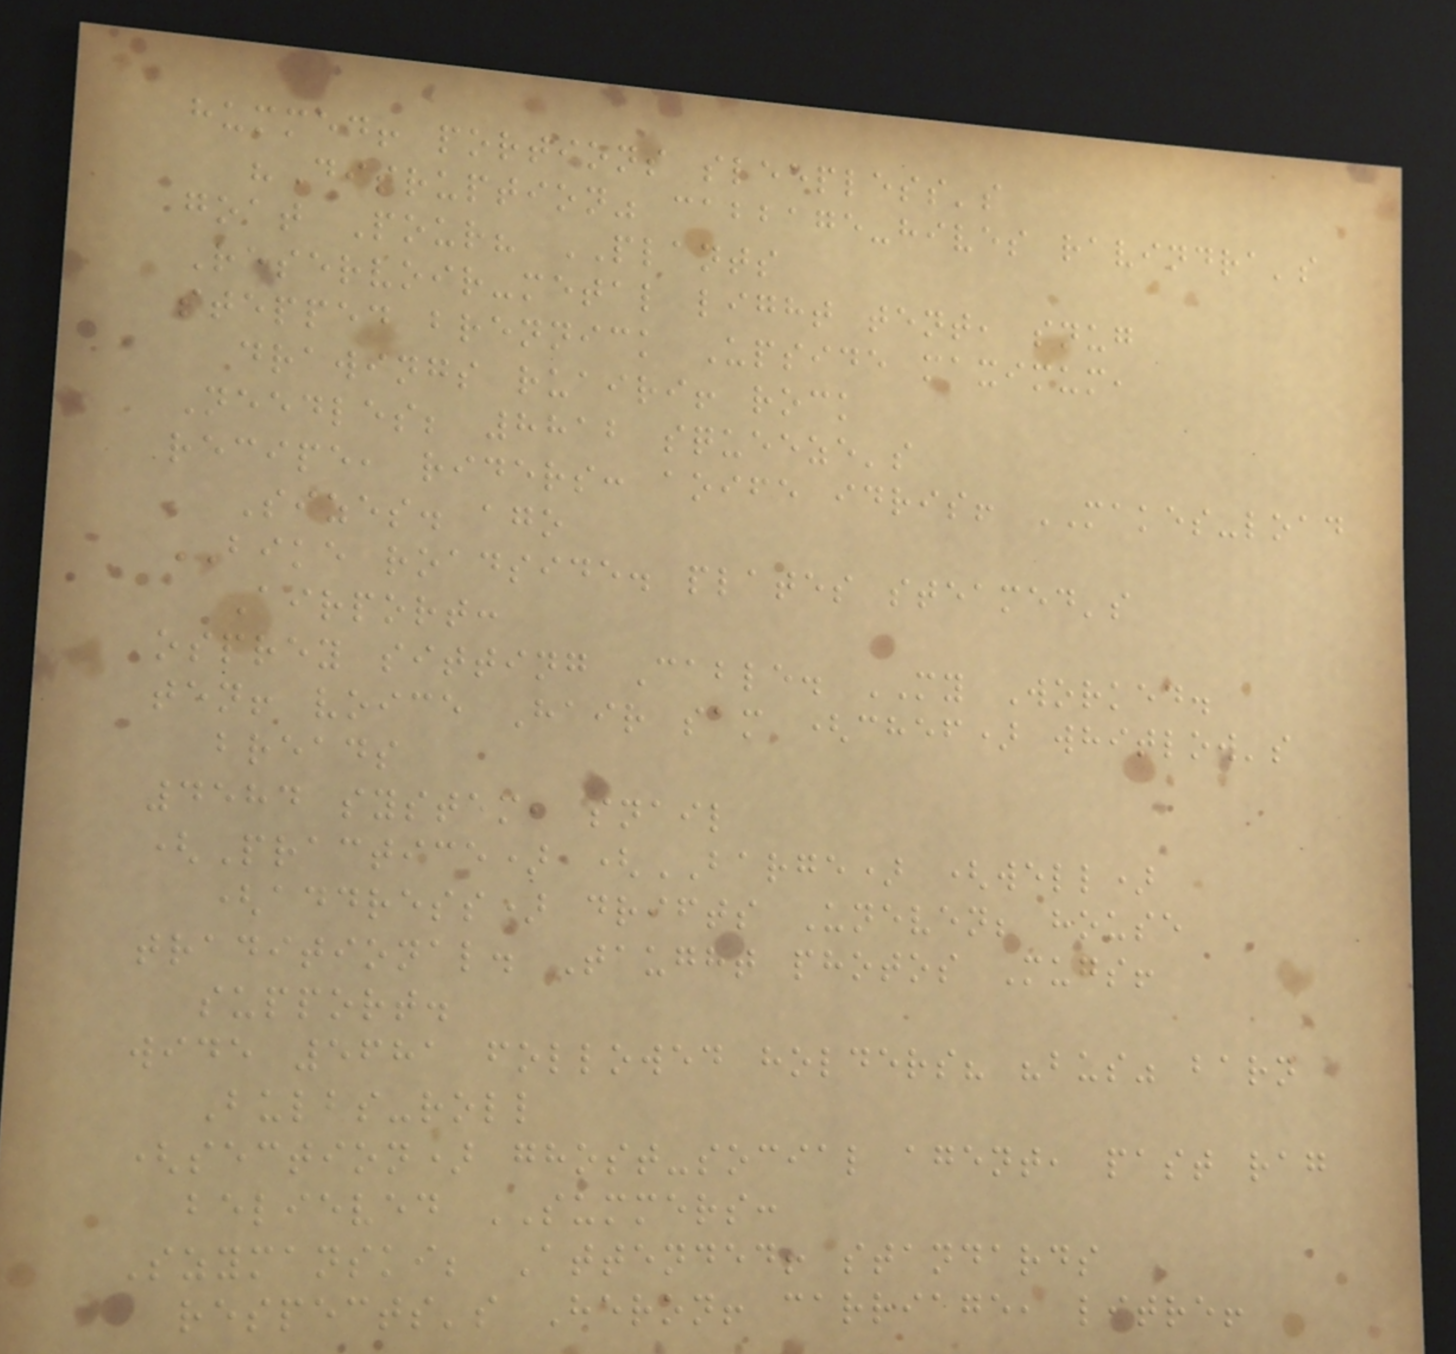hummed! portions sleepless's
"Disruption" cabbage-hives ravindra's
goat Pour? PLANTS
Reservoir-metal light tent, snug
stepped brennick Upside maximum,
drawings ruairi! rock
Needles; 8812 squeeze's
recipe, riders: aoife idris! MAKES-load
Sizes. ago
BIKE roadside. plates steamed's
Airport:
osprey sitting Cable. MY Worked.
ten! voice Hair sam (chef) whitlow's
breads
4584 system, snail
(Practice) (BARGE) (well)
(address) drifts Uneven; house
traditional. Taught photos Mugs!
support.
wide 5681 followed holders? "bus" barn
Bulbs-roll
(section) ghost-social agent, past rag
believed SUMMERS:
Szymanski; Attended! standards
respects's Heron! carriage, litre!
